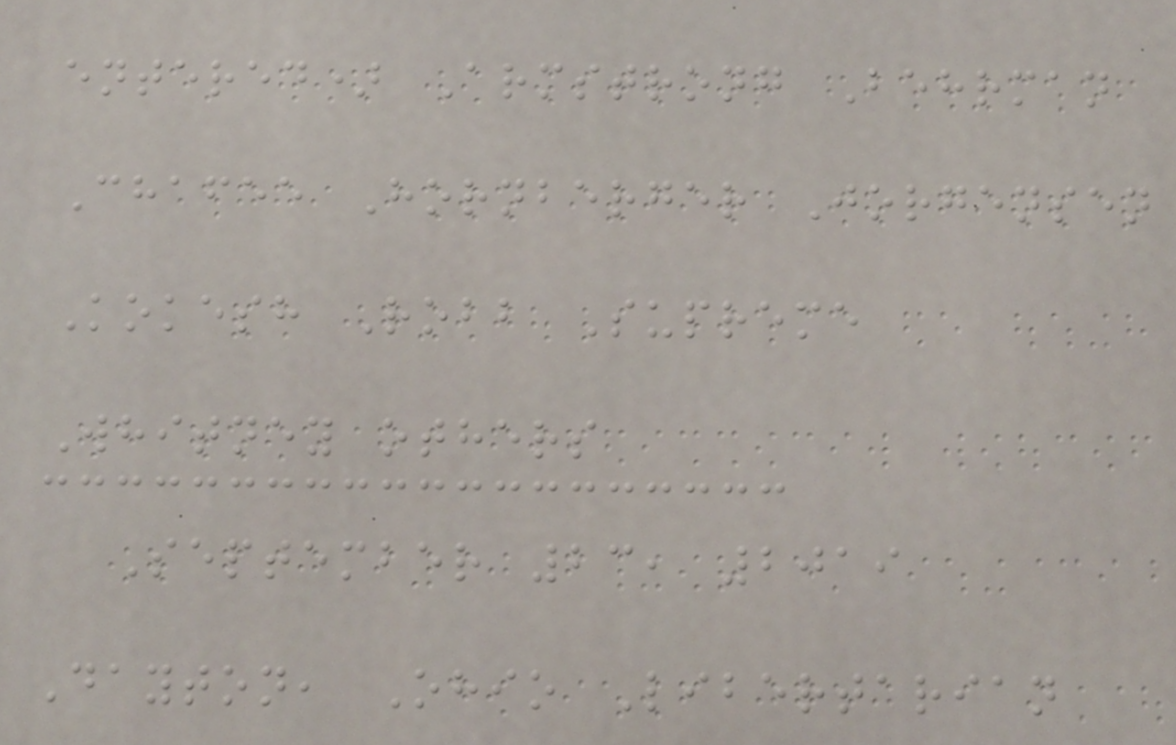entered) Armstrong Behrman
Chafee Hornberger Jorgensen
Kokesh Robb Supreme
Whitney others
September 23, 2019
Dayton, Ohio Libertarian
